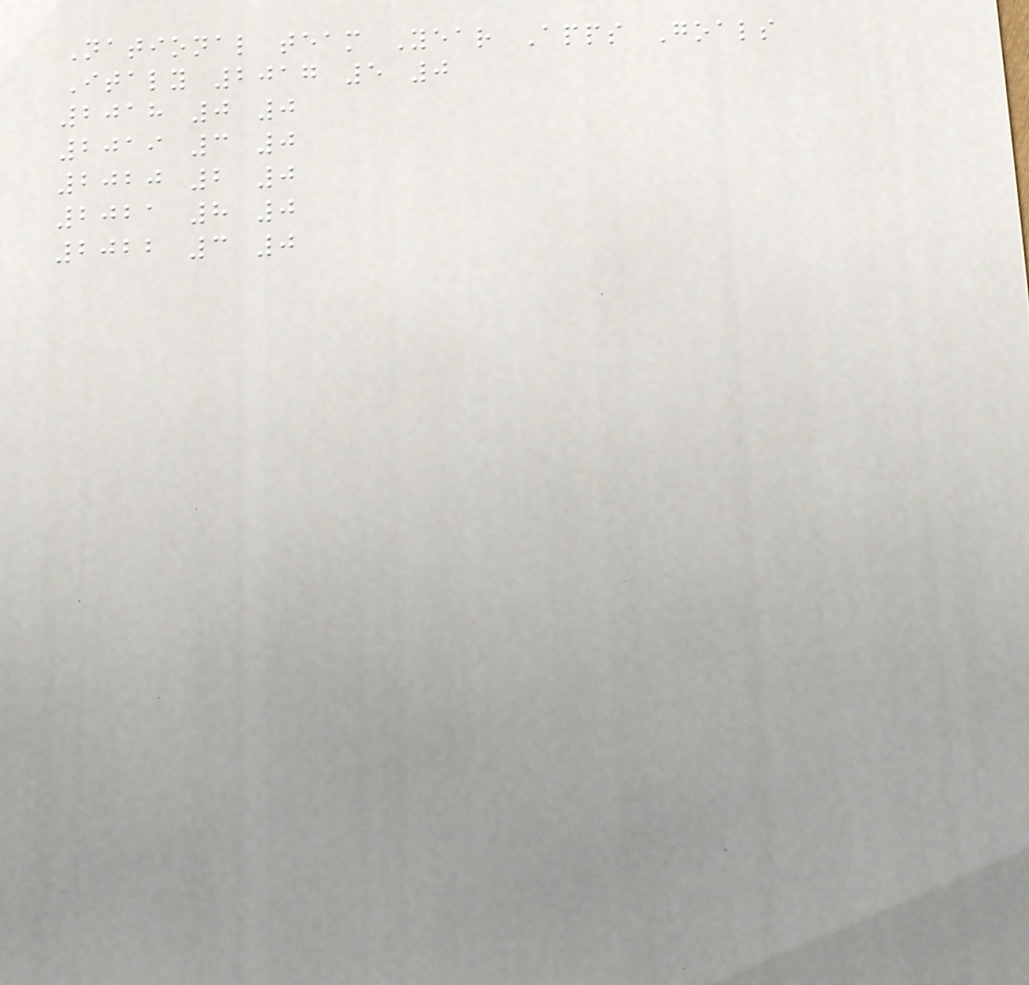National team Year Apps Goals
Italy 2017 5 0
2018 0 0
2019 3 0
2020 2 0
2021 8 0
2022 3 0
